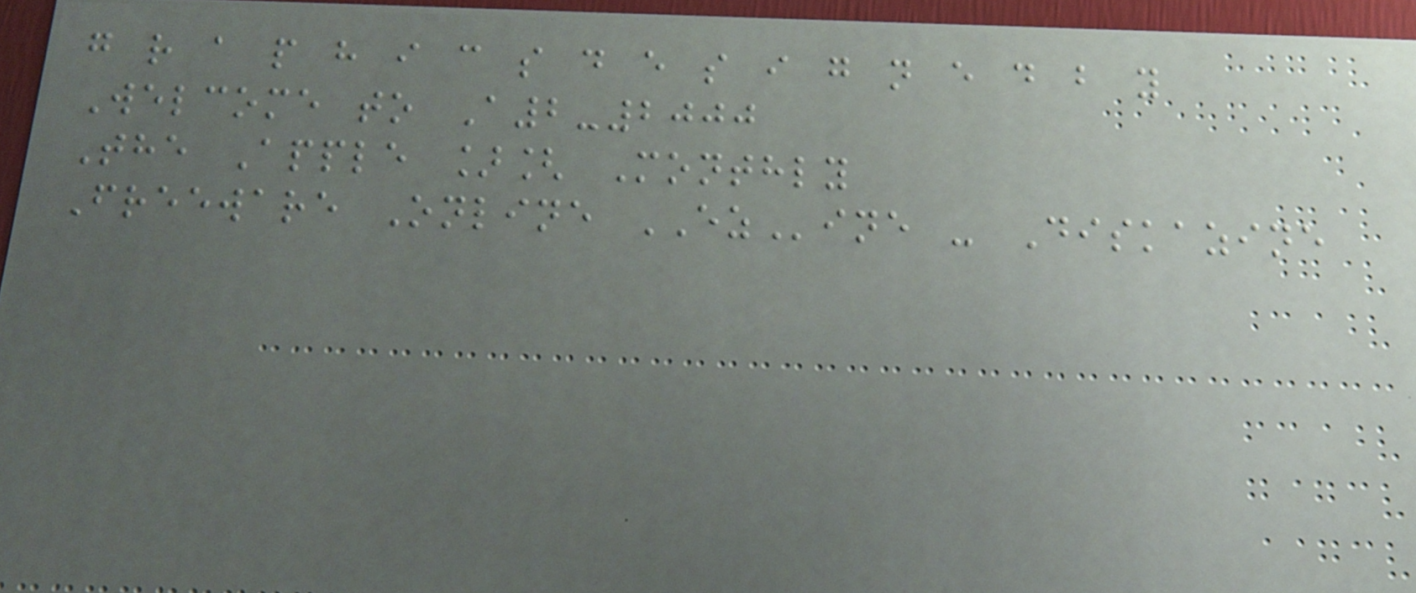g r a p h i c s d e s i g n e d b y
Welcome to A2-2000
The Apple ][ Monthly
Freeware Online EZine - Diskazine
